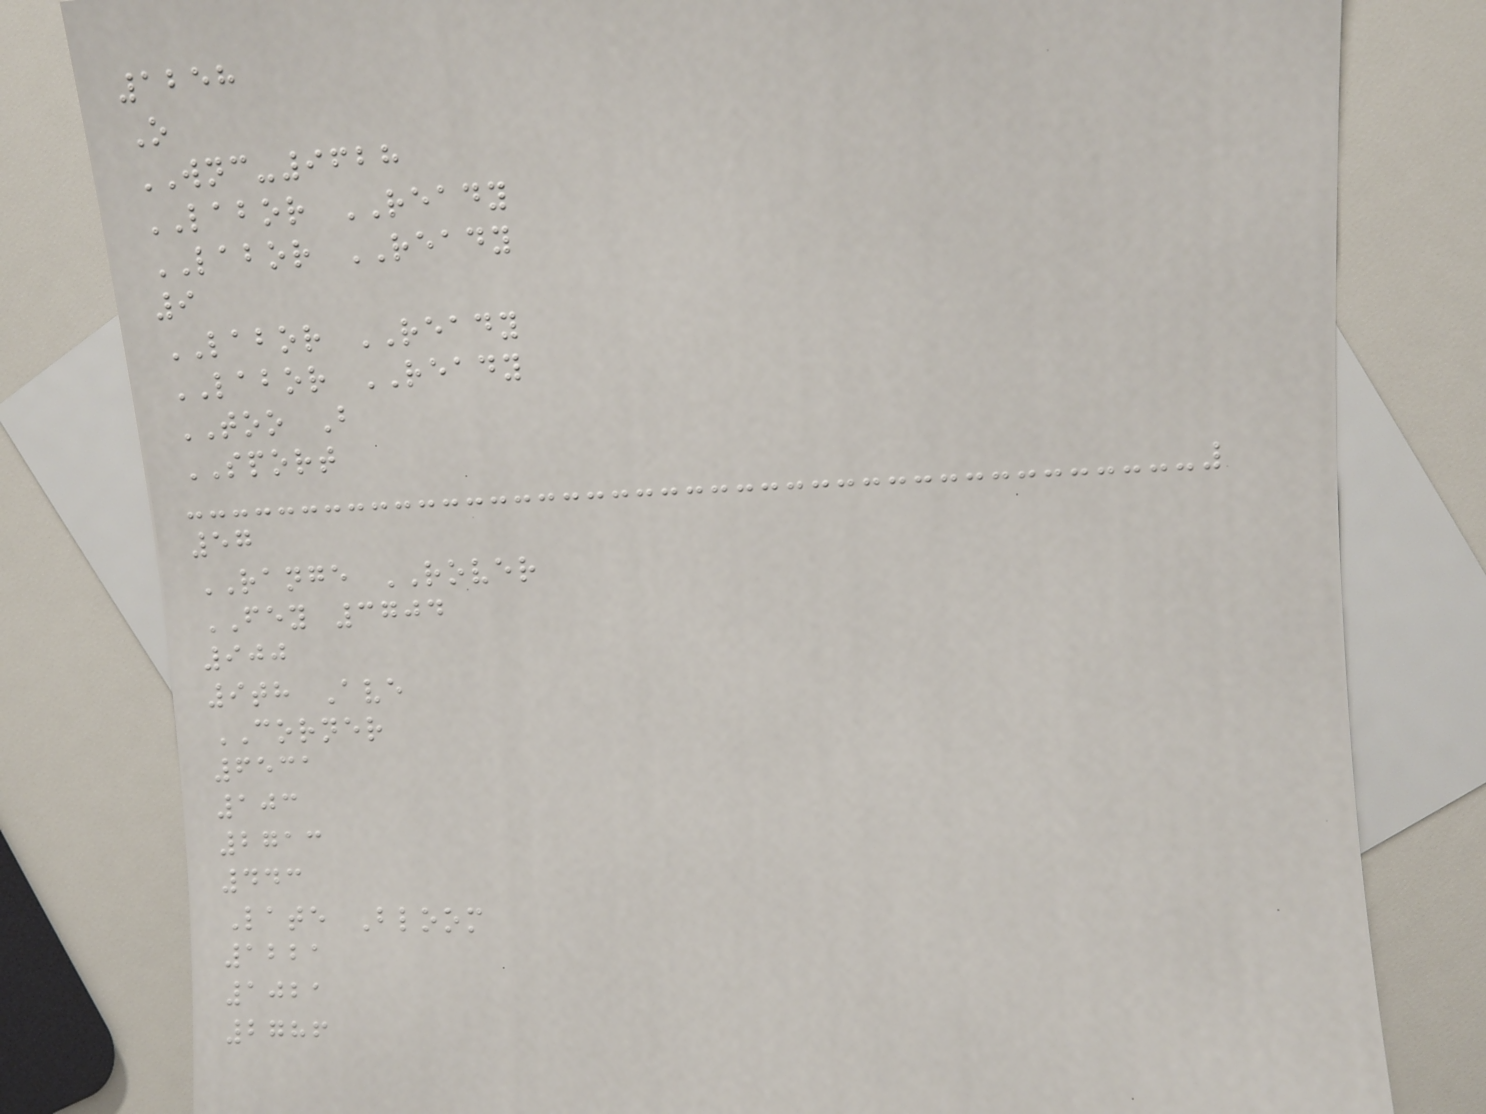1258
O
WNC-9628
LABOR READY
LABOR READY
9
LABOR READY
LABOR READY
TOO B
SPORT
57
RANGE ROVER
FEY 3704
900
9th Ave
CORNER
6531
103
2713
443
Late Bloom
1221
1021
2786
